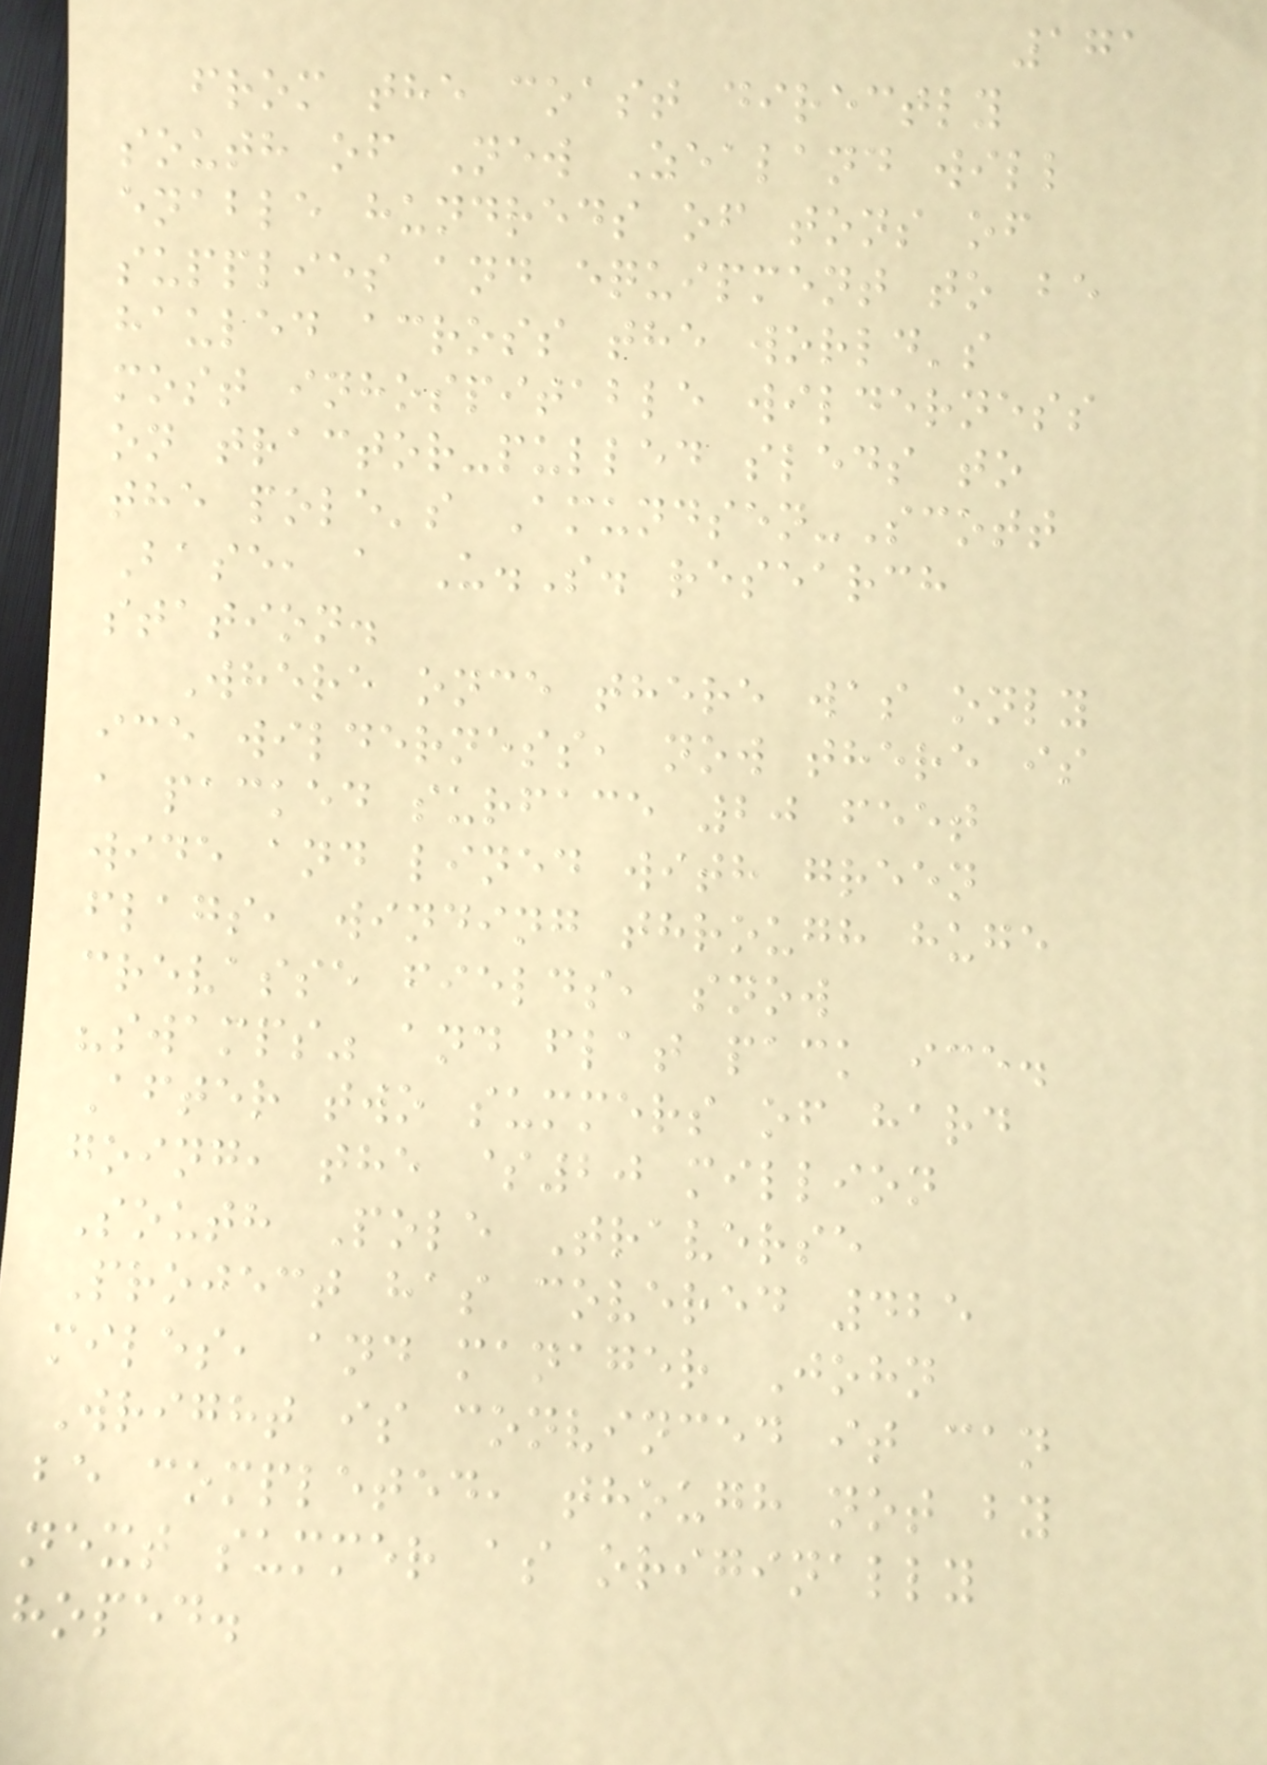171
from the coast directly
south of New Zealand will
enable hundreds of tons of
supplies and equipment to be
hauled across the world's
most inhospitable wilderness
on tractor-pulled sleds to
the pole's Amundsen-Scott
Base, a U.S. research
station.
Where once there was only
ice wilderness, now there is
a packed surface 20 feet
wide and lined with green
flags, winding through huge
crevasse fields, snow
"swamps" and flat pack ice.
After two summers of hard
going, the $20 million
South Pole Traverse
Project has covered 425
miles, and manager John
Wright is convinced it can
be completed, though not by
next summer as originally
hoped.
